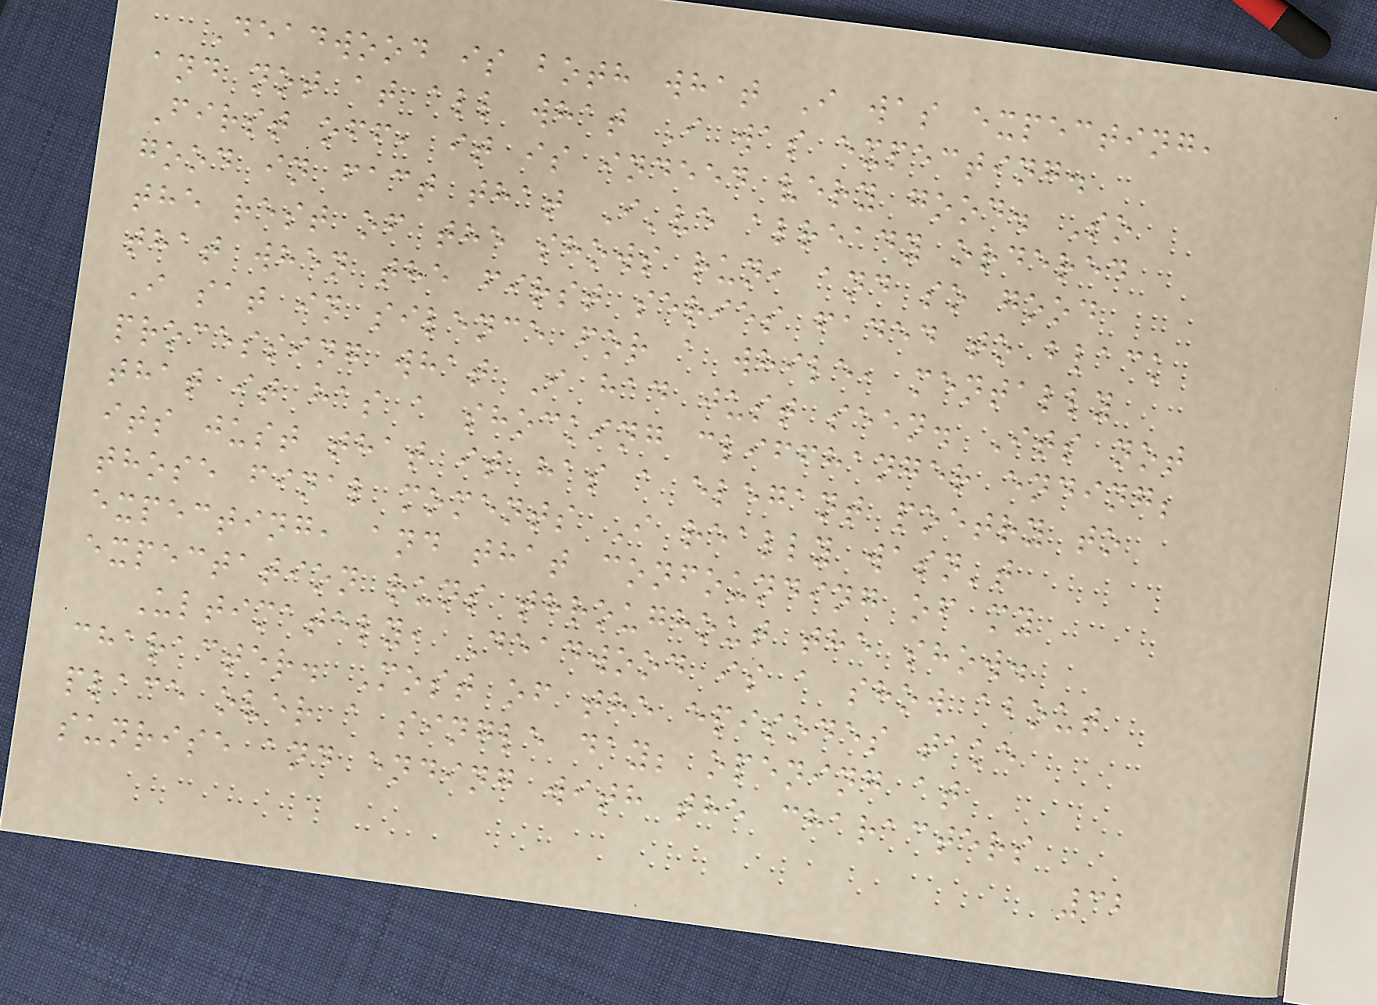Deadwood is both what I was expecting,
and not at all what I was expecting.
First off, it is indeed very good. So
good in fact that I've already ordered
the rest of the shows run, and so good
that when the first series faded to black
I sat in silence for a while, mentally
processing what I had just seen. Its not
that it has a shocking cliffhanger ending;
its just that it has a elegant poetry to
those final moments I really wasn't
expecting, and that confounding of my
expectation runs throughout the show.
Ultimately, Deadwood is a show about
character. Most of the episodes take
place over a single day; opening at
sunrise and ending with the characters
32
